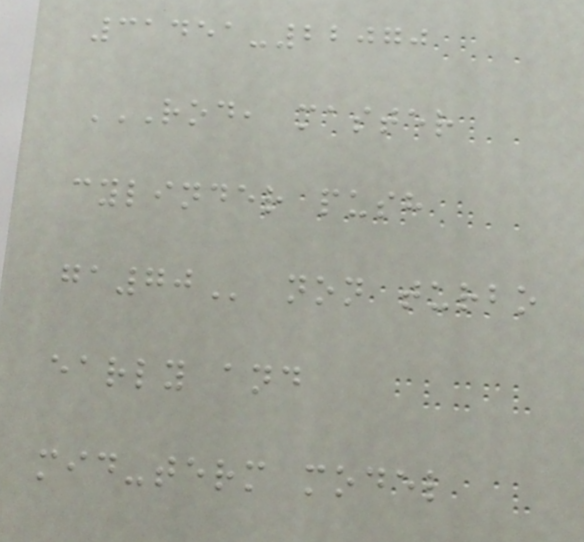31451-22070
ROD, MASTER
CYLINDER PUSH
GA70 non turbo
early and
mid-term model
